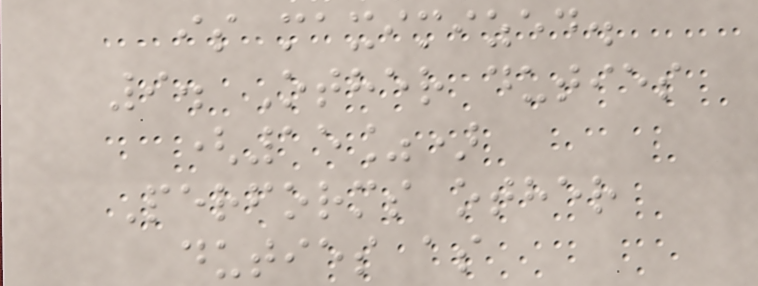is maximized.
9. Other duties
(15%)
Performs other
duties as
